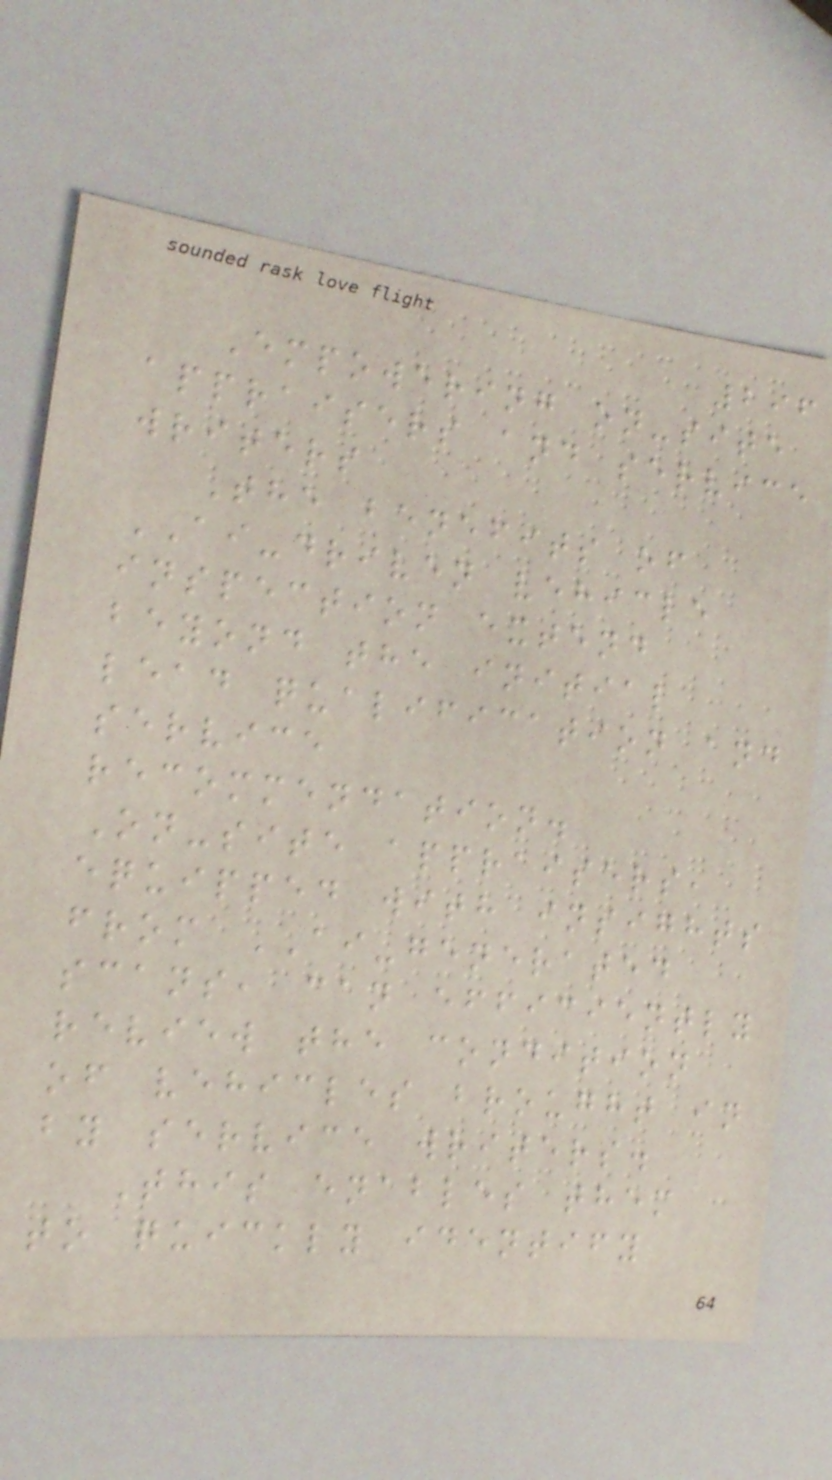296
Empowering on-site
appraisers and service
writers
The benefits of
AI-driven vehicle
inspection extend
beyond the initial
lead qualification and
service
recommendation.
On-site appraisers,
equipped with insights
from AI-generated
scans, can efficiently
review the condition
of vehicles brought in
by service writers.
This enables them
to quickly identify
